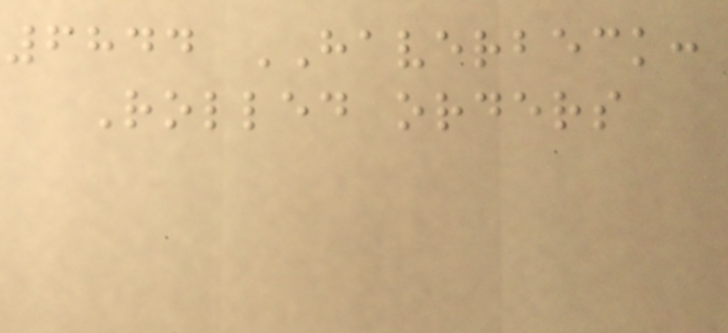6844 HAVERBECK:
Rolled orders
